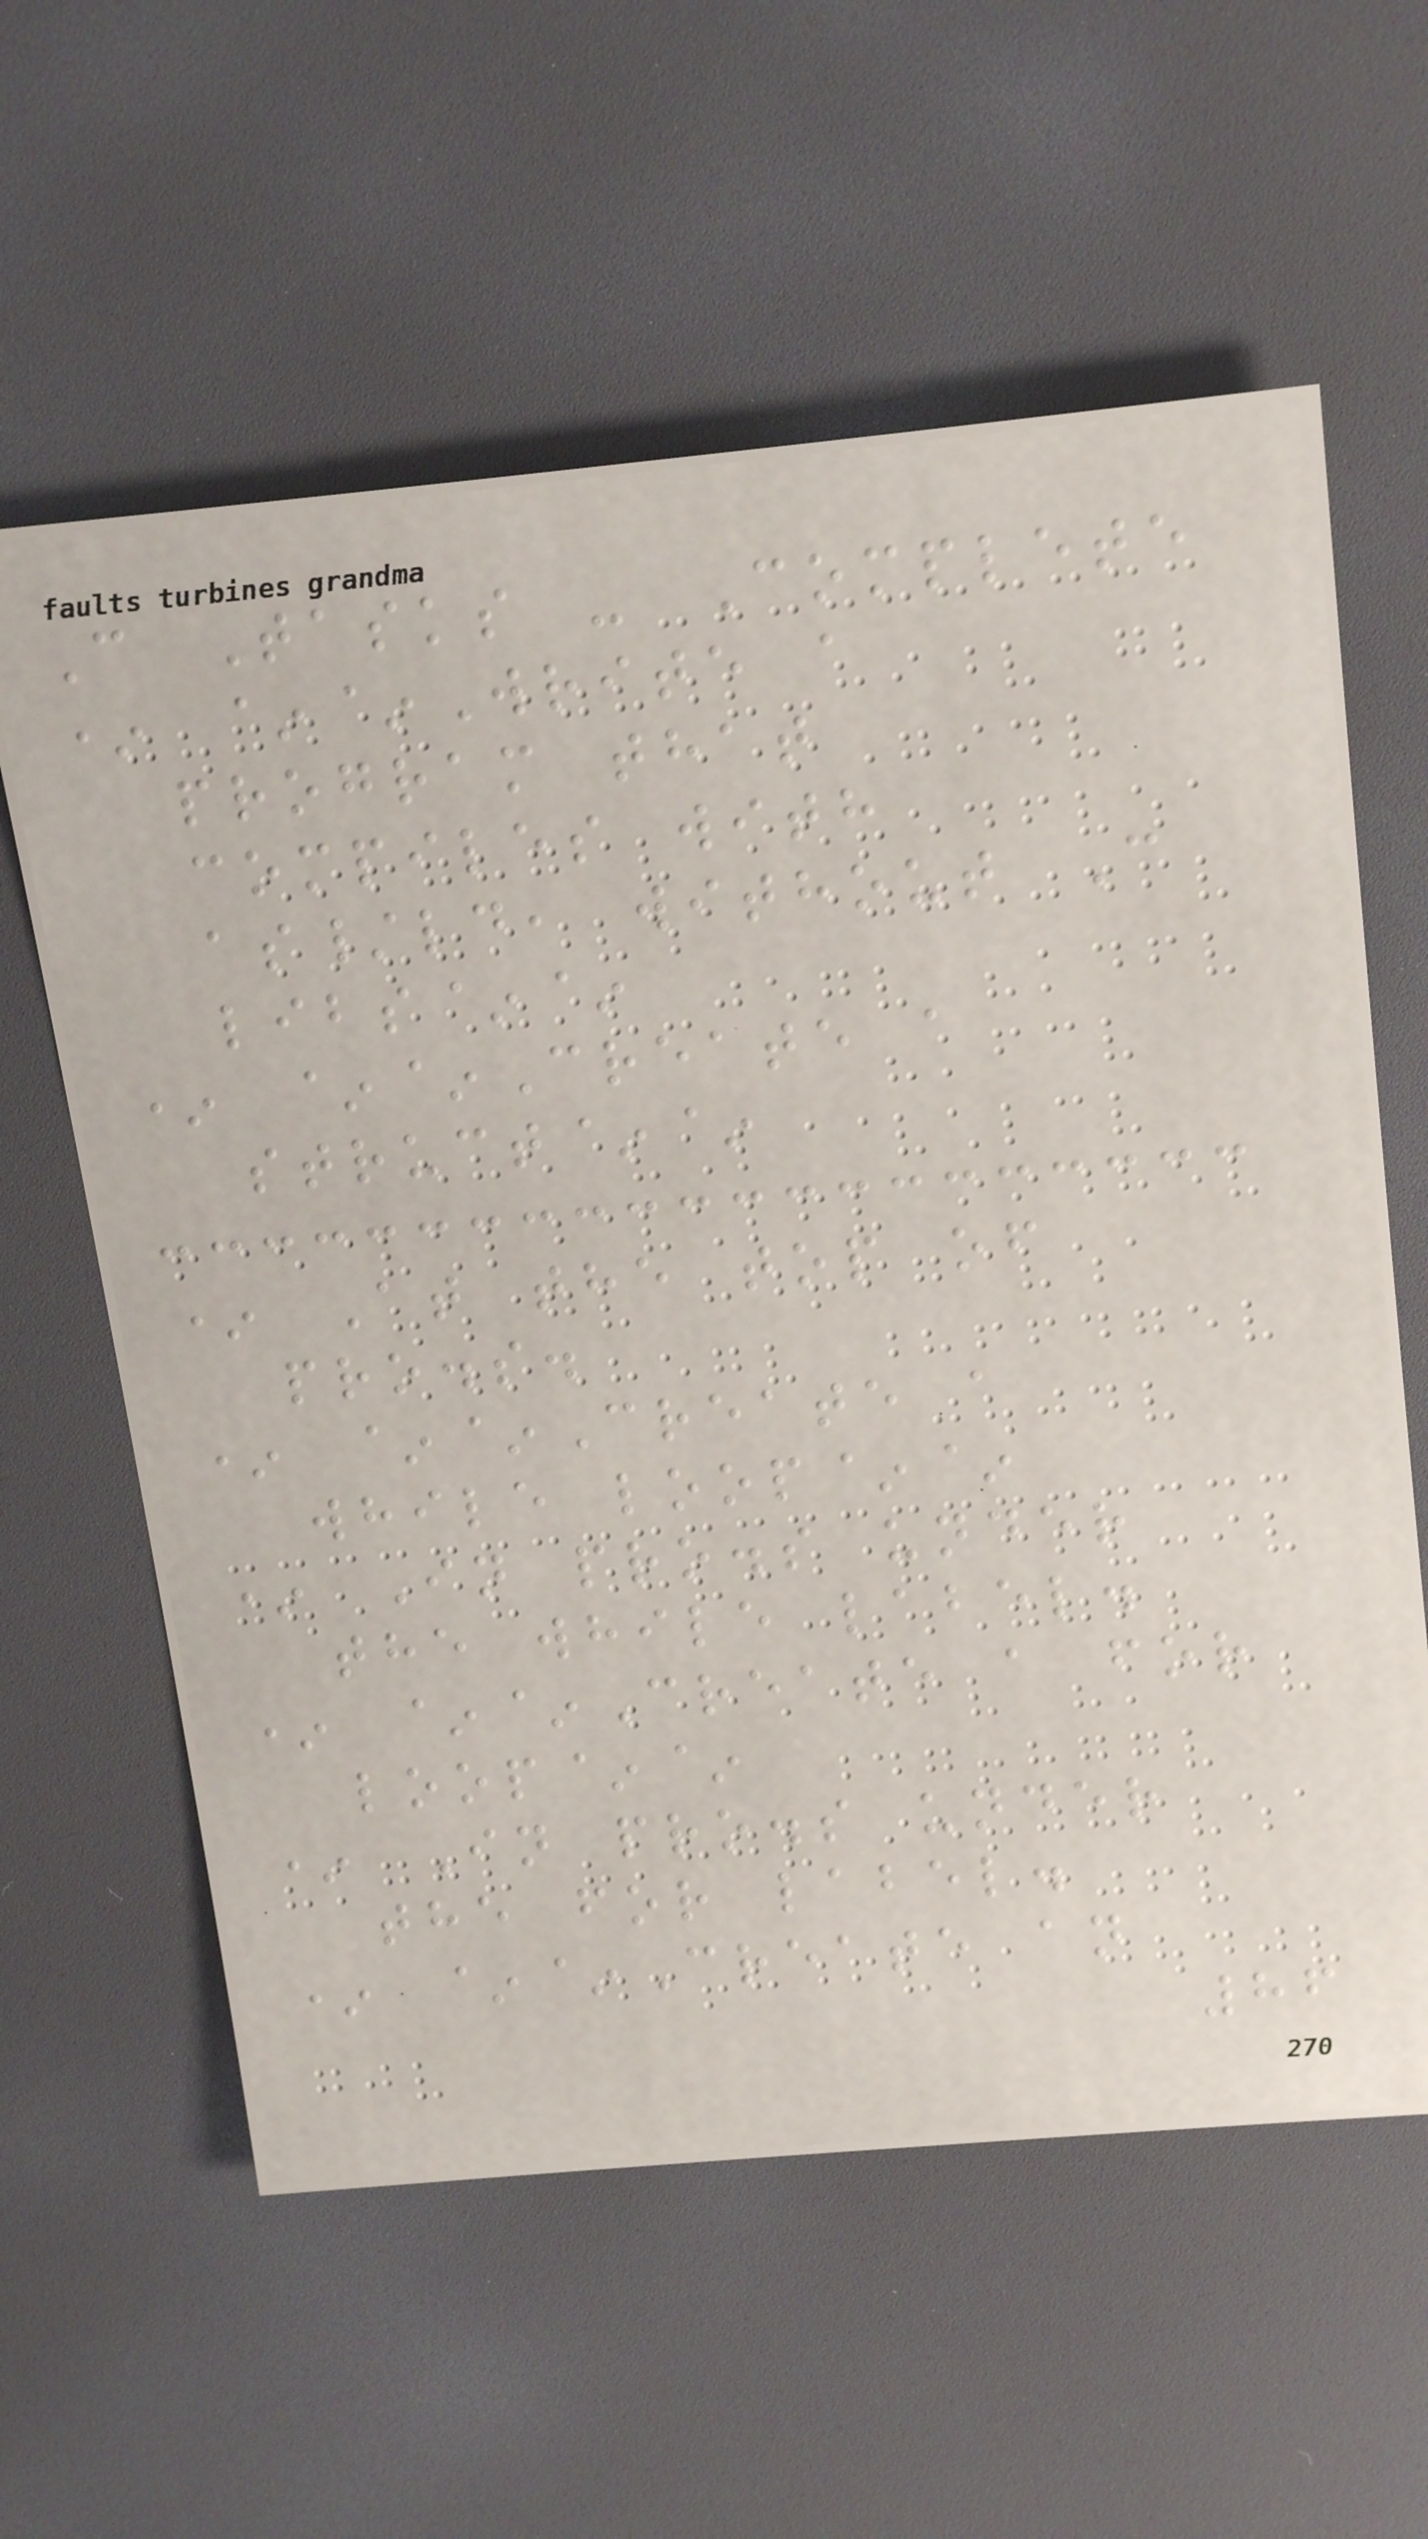C Tasks - Complete
* ~~Write a
program that
compiles with
as/ld, without C
libs~~
* ~~Create a
struct~~
* At the top of
pro.s.
* ~~Create a
while loop~~
* In pro.s under
the while label.
* ~~Create a for
loop~~
* In pro.s under
the for label.
* ~~Create an
86
